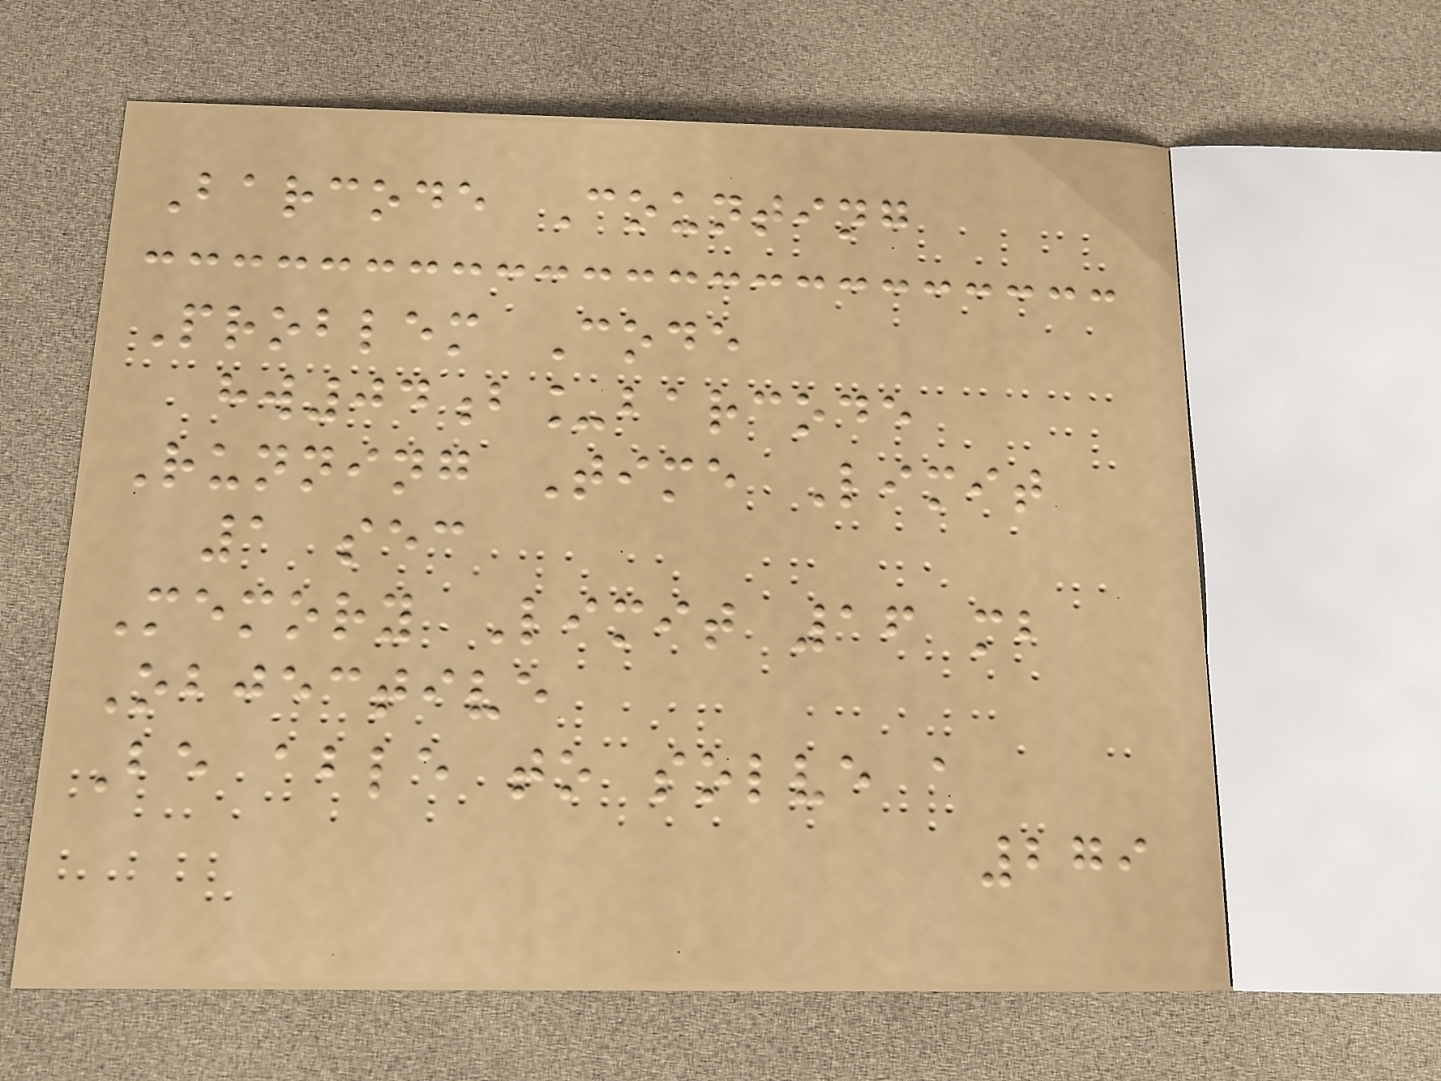Barcode Counting
Problem Code
hw04b_barcode
Running Time Limit
1 sec
Memory Limit 16 mb
Objective
Be able to solve a
279
